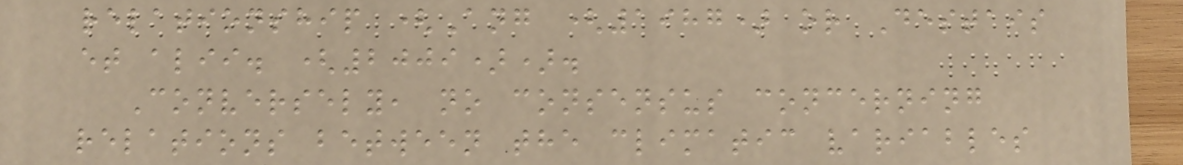relationship (Ang (1987) or Destais
et alii. (2009)).
Conversely, no consensus concerning
relations between the climatic variables
